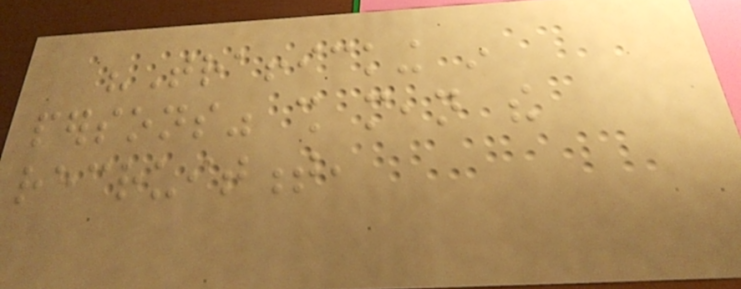"Trafficking in
persons" shall mean the
recruitment,
